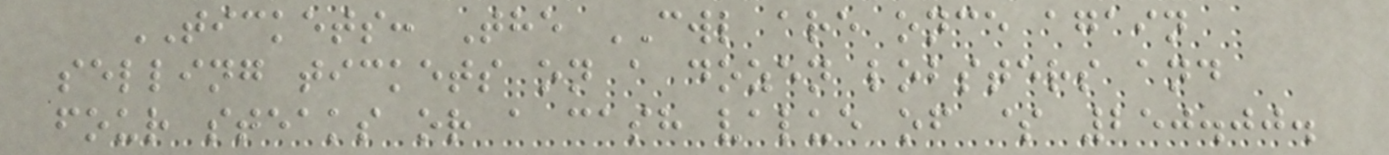TICKETS: The CWL are once again
selling tickets on a dozen lobsters and
four steaks or a cash value of $ 250.00.
